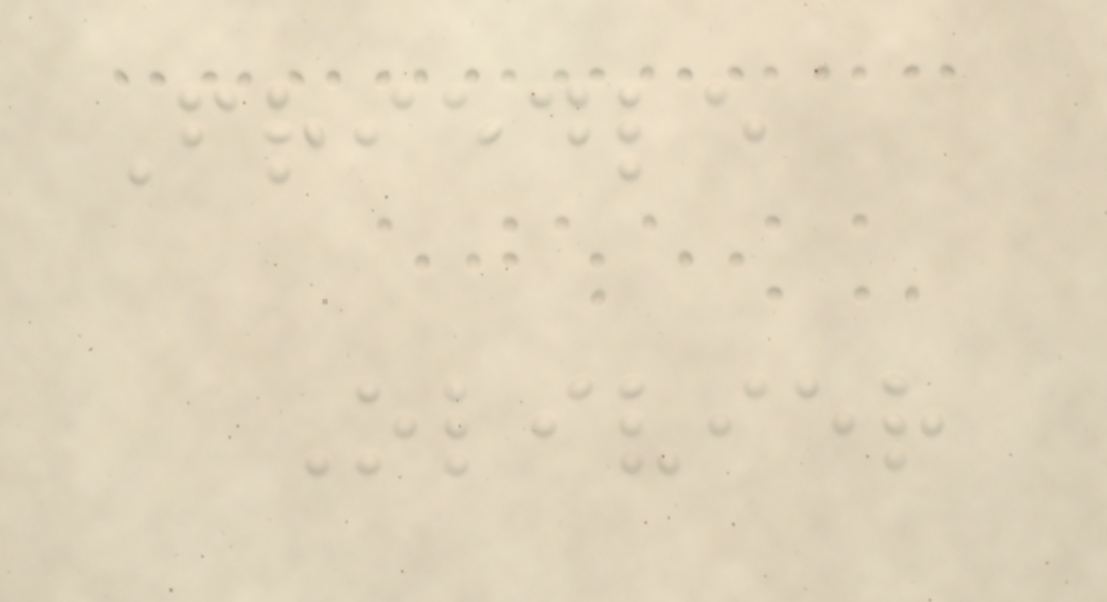Friedle
Olivier
